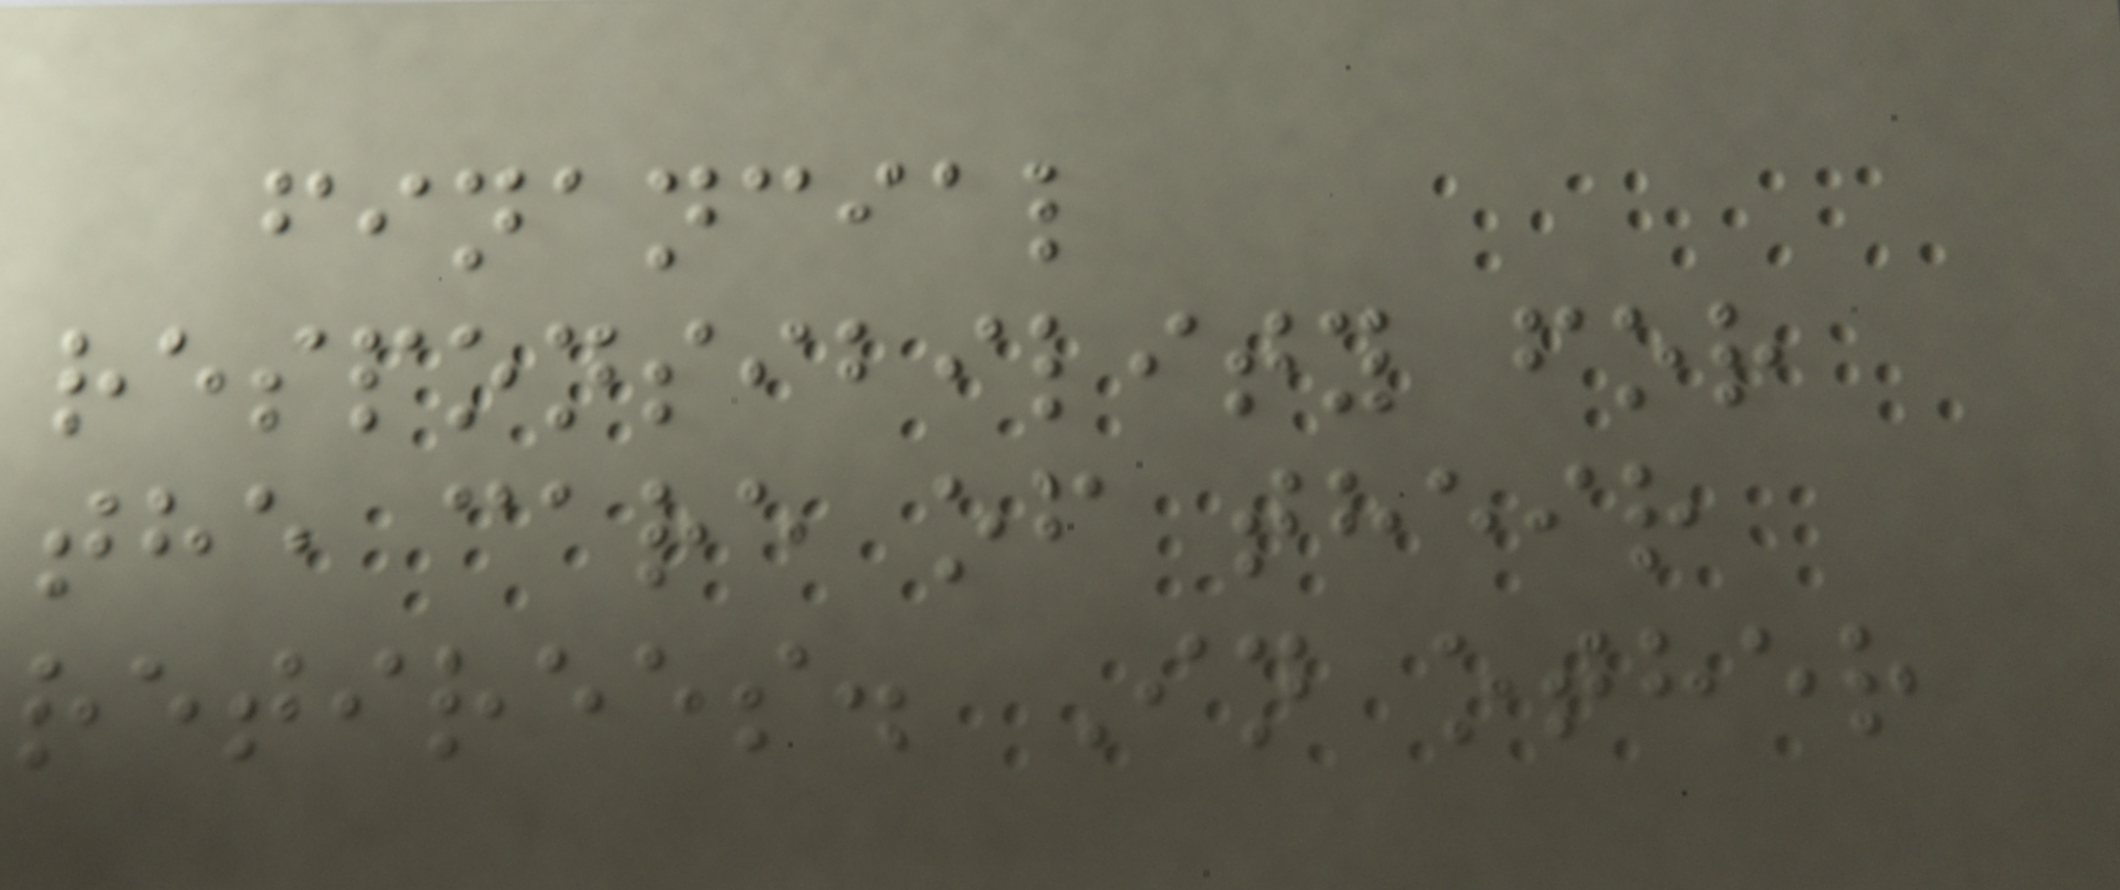financial
responsibility for
the care of their
retirees. In other
